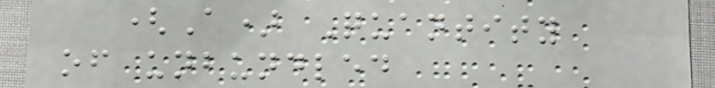(A) Quantity
of unbundled
